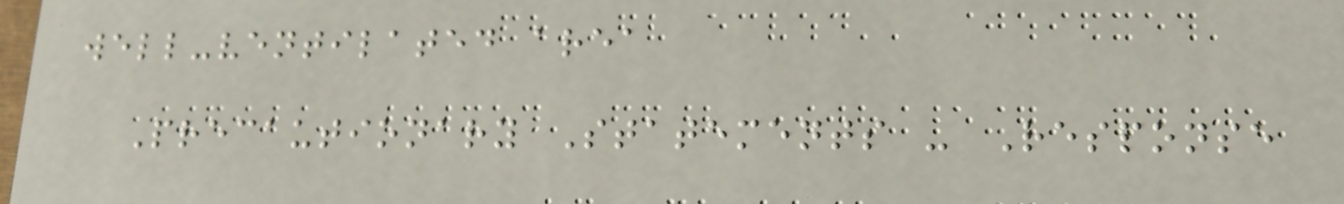well-ventilated area
Precautionary Statements - Response
